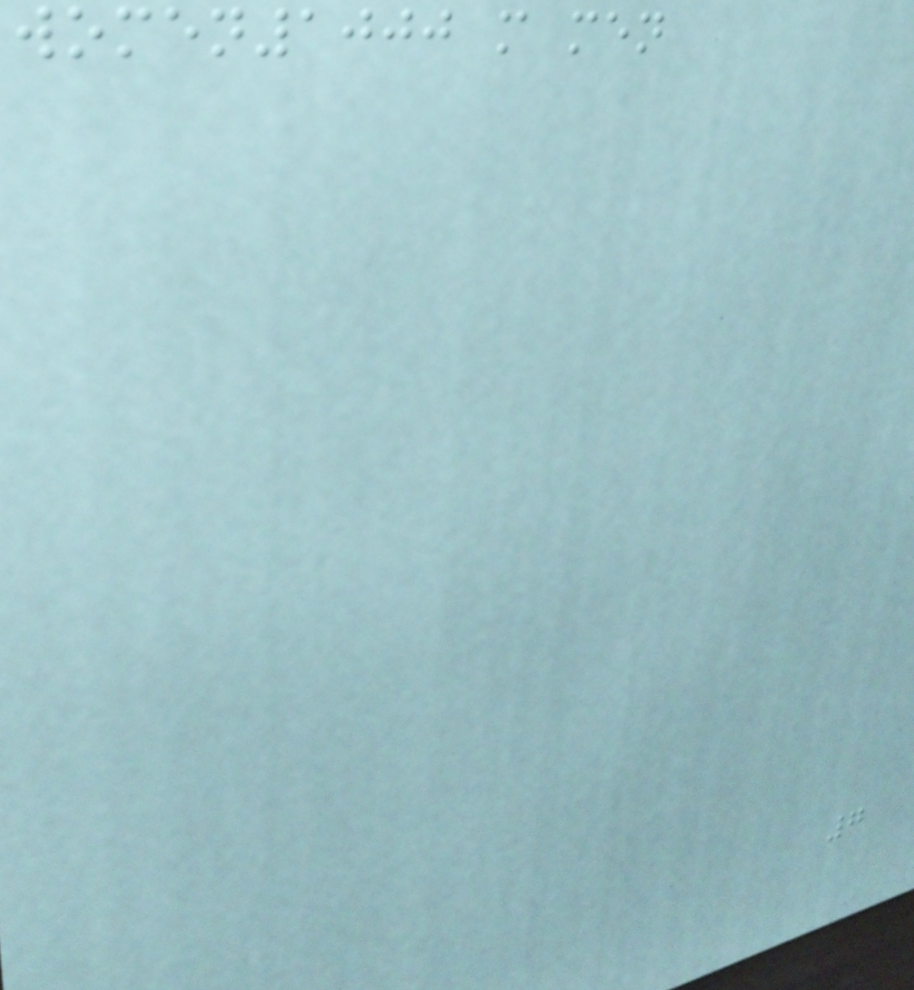women1000 m men
7
